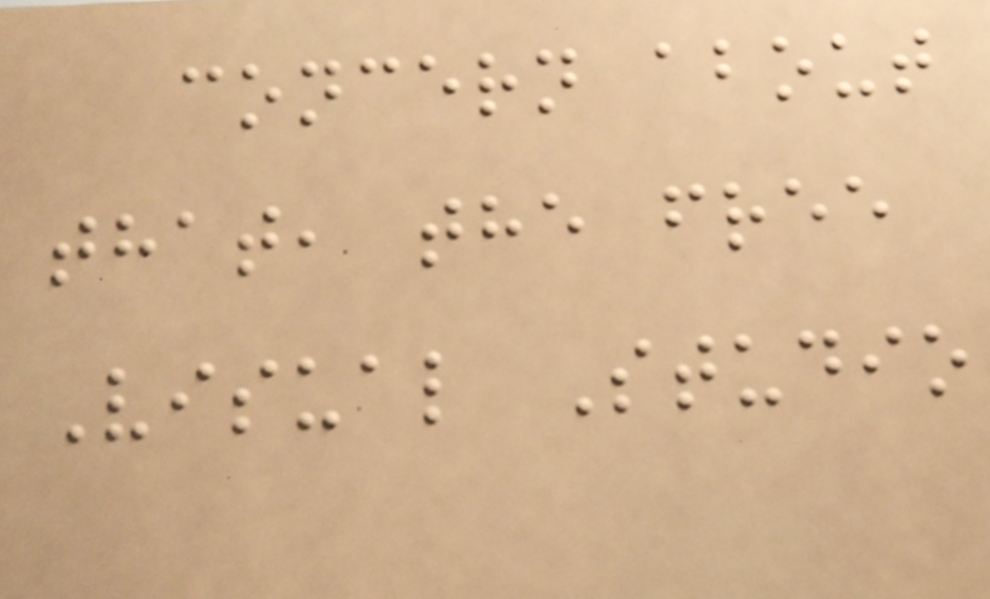concern about
that, the free
Visual Studio
